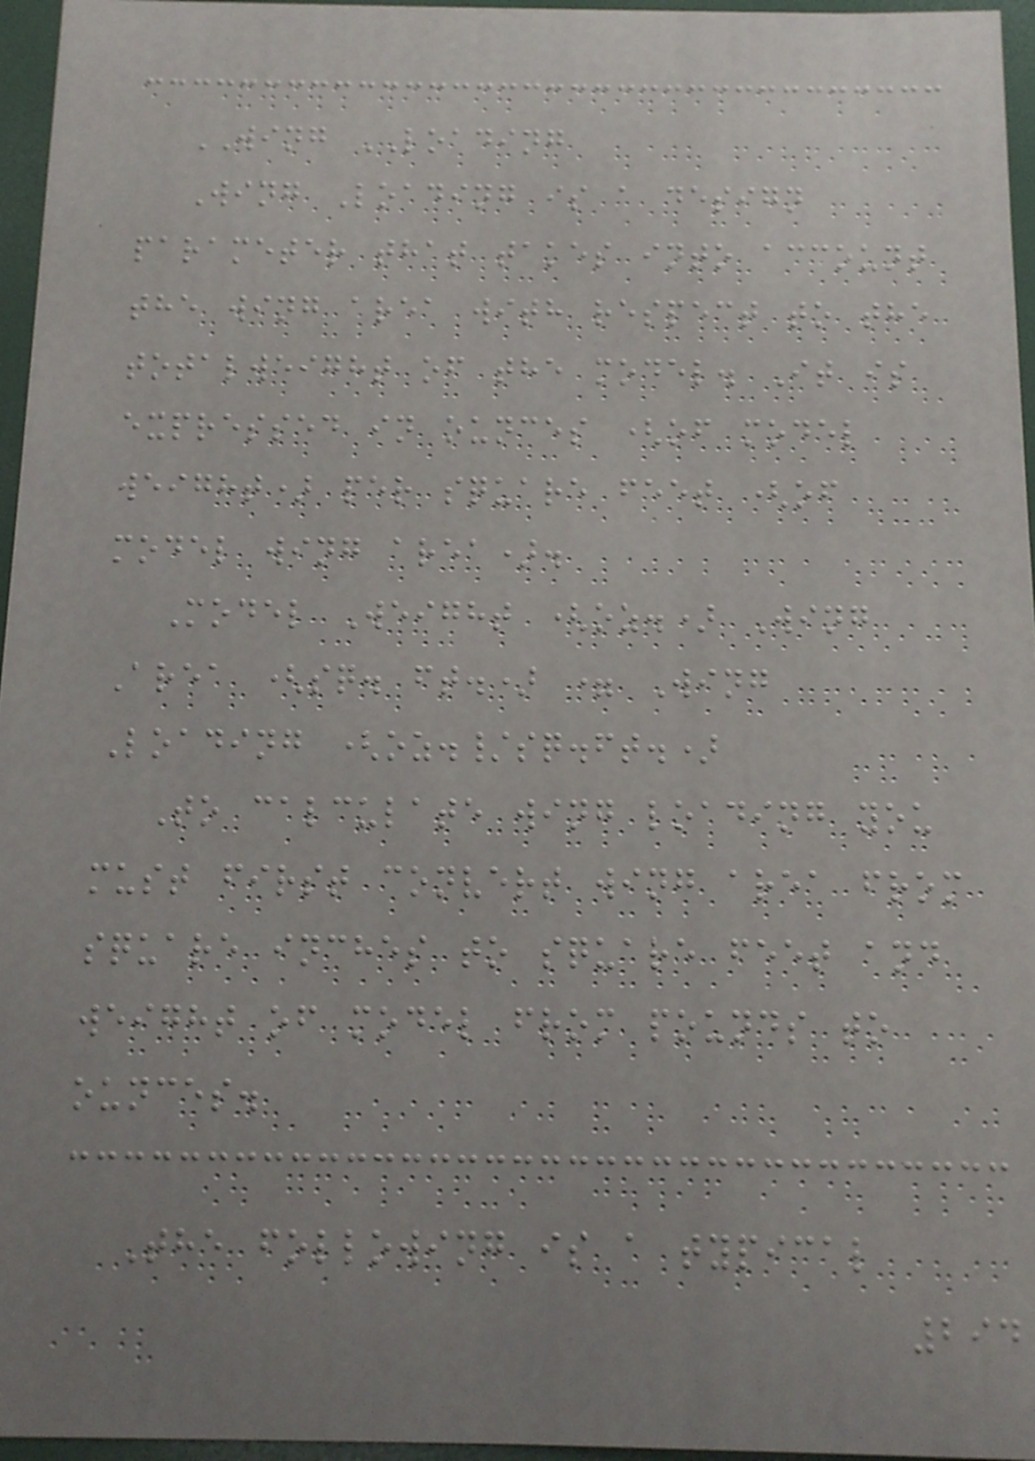WING LOADING
Wing Loading is a design
parameter that takes into account
the wing area with respect to the
totalweight of the model. It is
expressed in ounces (of model
weight) per square feet (of
model wing area).
Model Weight (oz.) Wing
Area (sq. ft.) = Wing
Loading (oz./sq.ft.)
To calculate wing loading you
must first convert wing area from
square inches to square feet and
weight of model from pounds to
ounces.
The following is a typical
294
